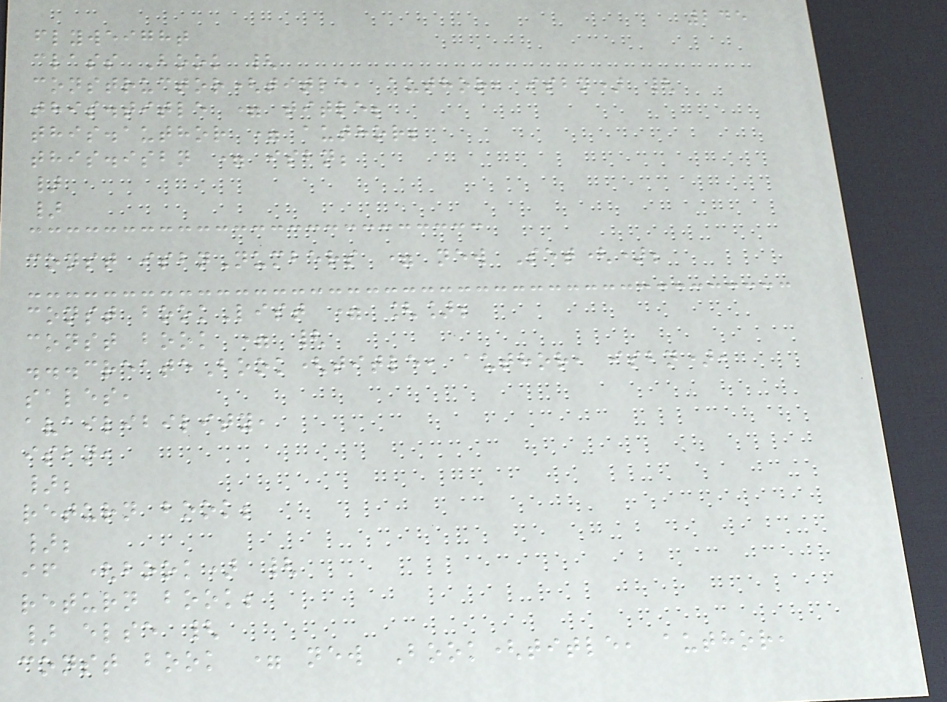245
flyweight
class Book {
constructor(title, author, isbn) {
this.title = title;
this.author = author;
this.isbn = isbn;
}
}
const isbnNumbers = new Set();
const bookList = [];
const book = {
...createBook(title, author, isbn),
sales,
availibility,
isbn,
};
return book;
};
if (book) {
return book;
} else {
const book = new Book(title, author,
